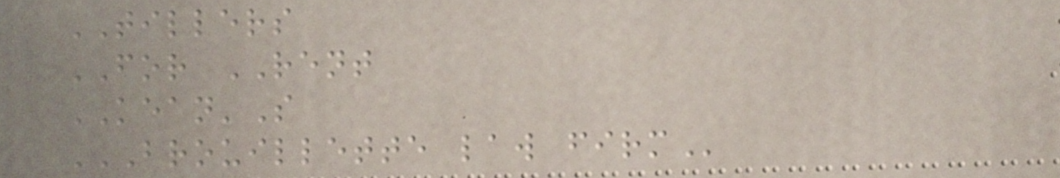TILLERS
FOR RENT
KEAN'S
BROUILLETTE LAW FIRM
